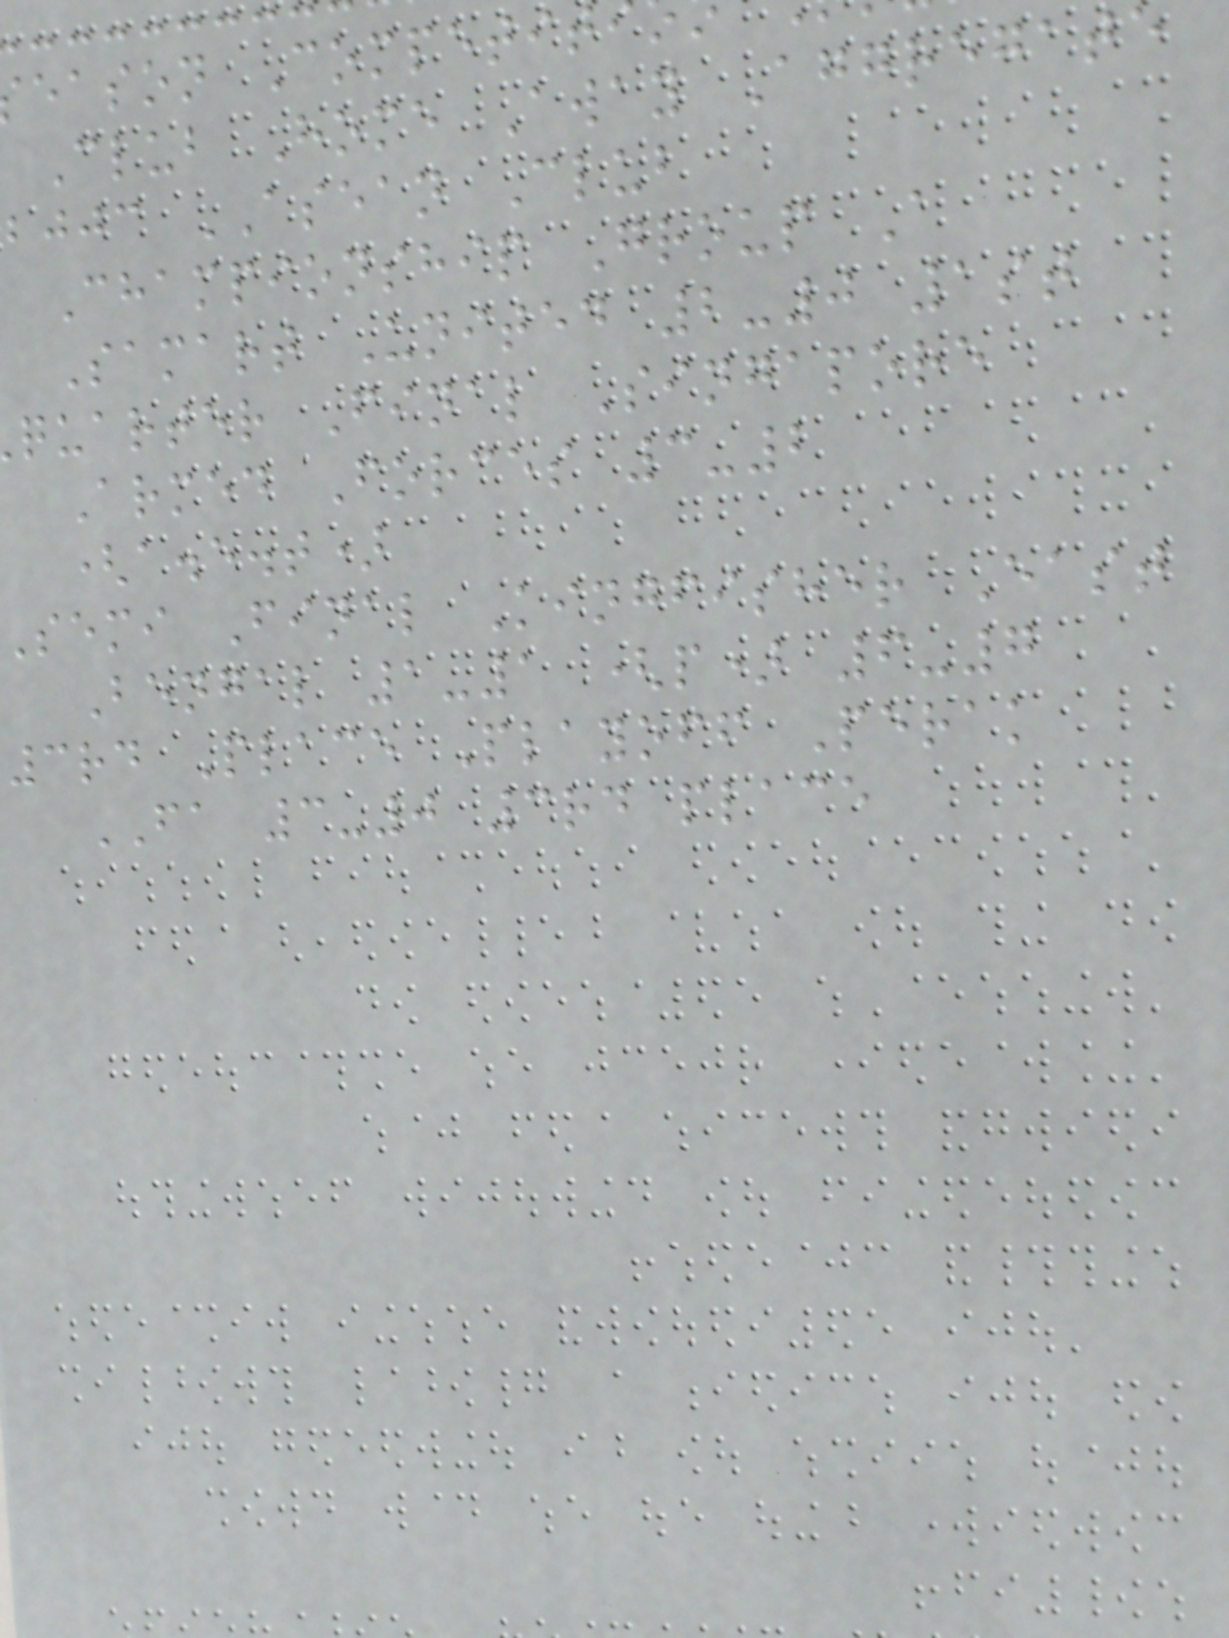eason Competit
Club Home Away Aggregate
bjjc ASEAN Club
Championship Group A
Samart United 2-0 1st
quarter Final Singapore
Armed Forces 3-2
(a.e.t)
semi Final Kingfisher East
Bengal 1-1 (p) 6-7
3rd Place Playoff Perak
FA 3-0 3rd place
